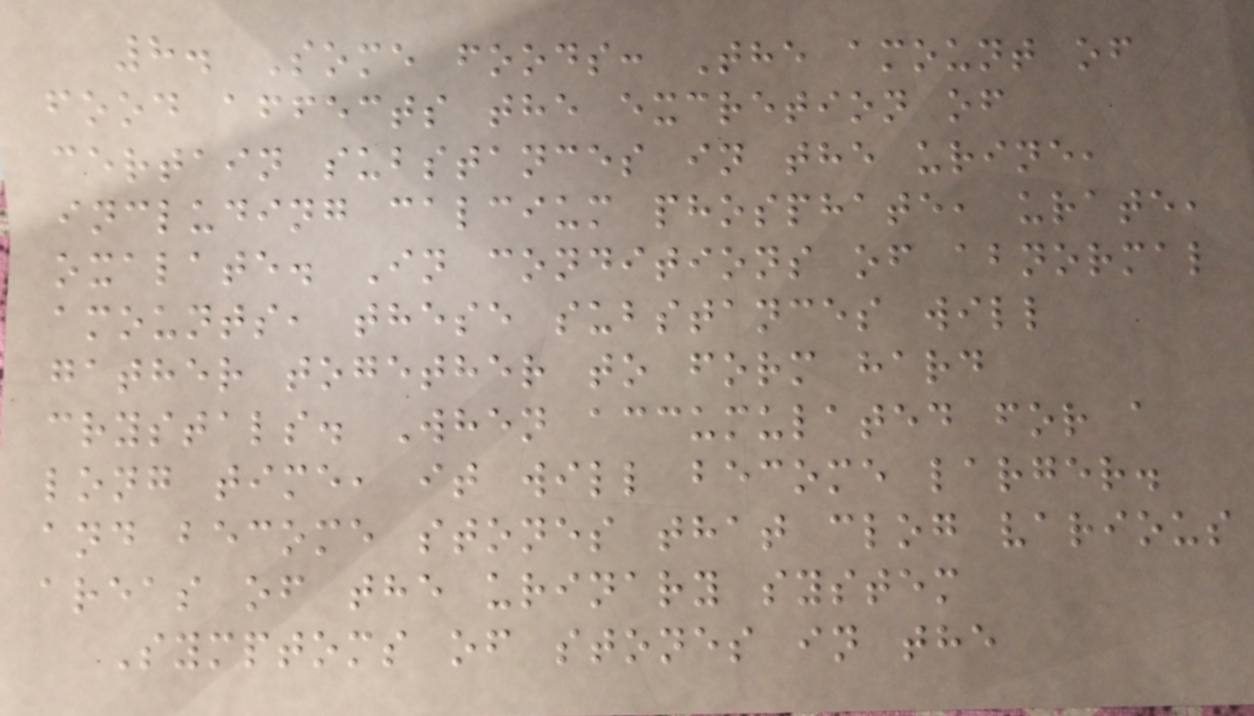8. Some foods: The amount of
food affects the excretion of
certain substances in the urine,
including calcium phosphate, urate,
oxalate. In conditions of abnormal
amounts, these substances will
gather together to form hard
crystals. When accumulated for a
long time, it will become larger.
and become stones that clog various
areas of the urinary system
Symptoms of stones in the
